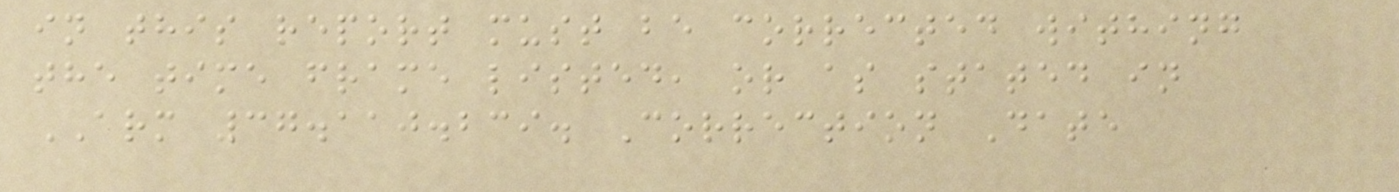in this report must be corrected withing
the time frame listed, or as stated in
ARM 37.110.239. Correction Date
